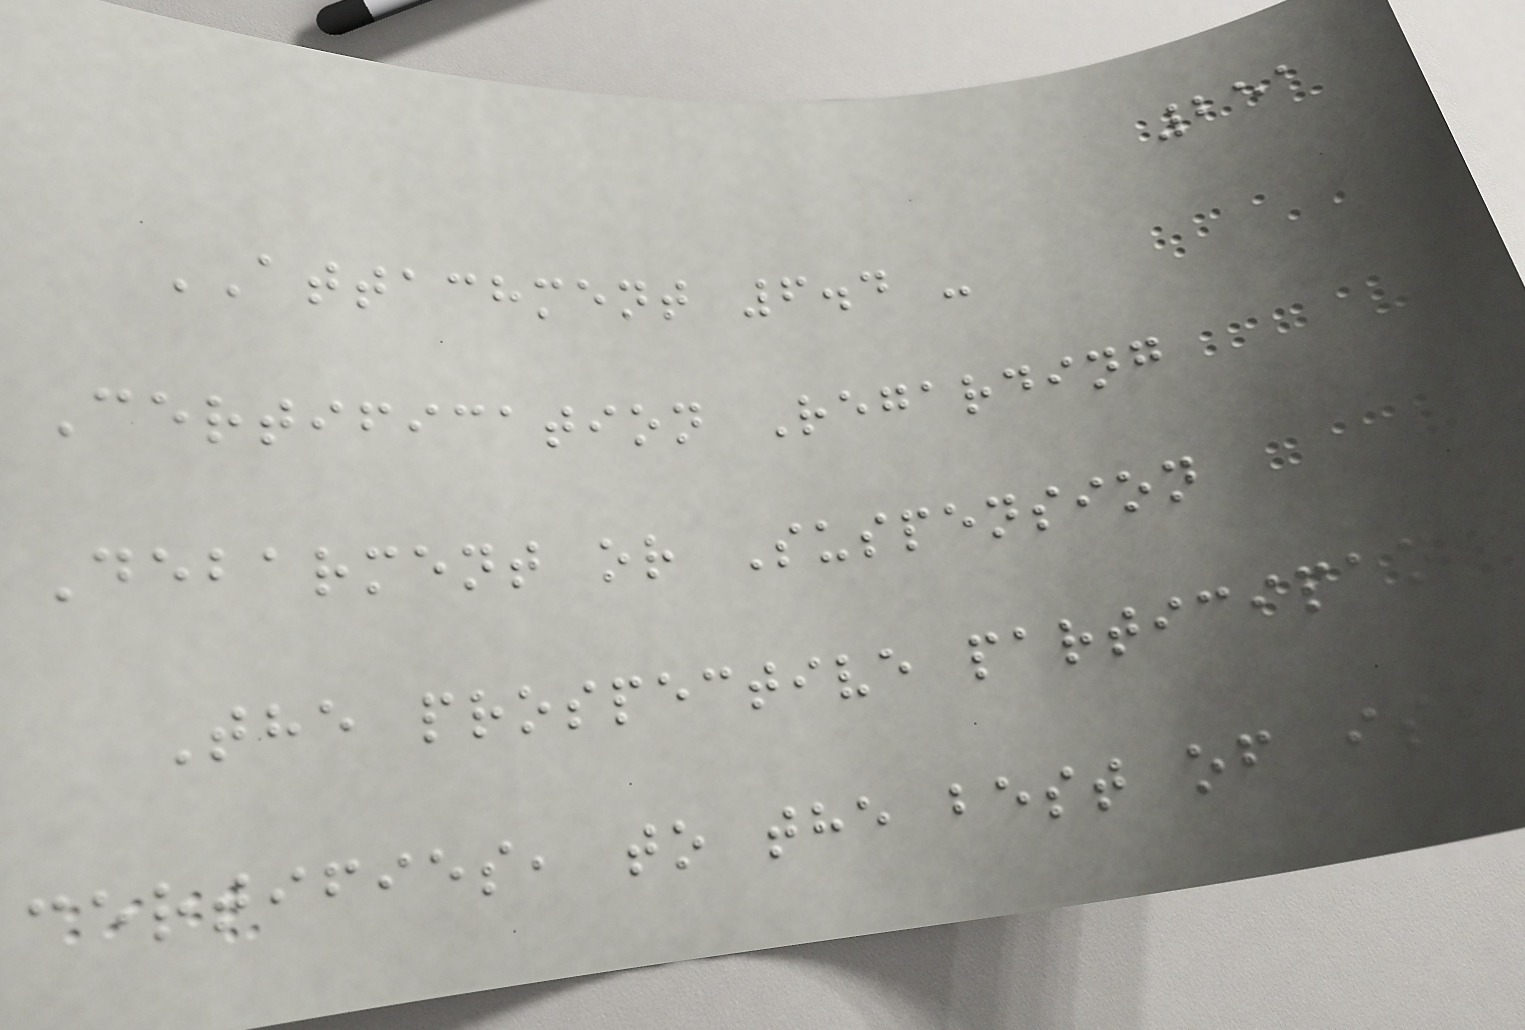251
ATTACHMENT 6.4 -
Certification Regarding
Debarment or Suspension
The prospective participant
certifies, to the best of its
